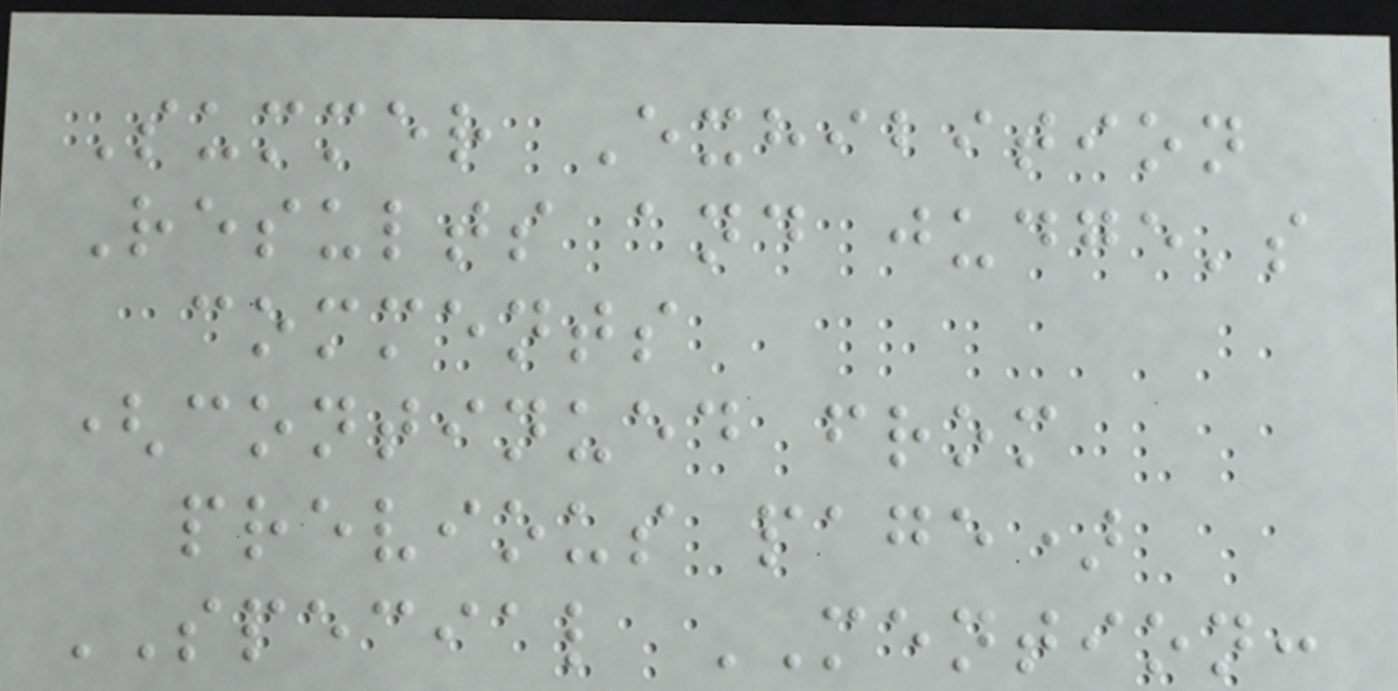Summer Exhibition
Results and judge's
comments
(continued from
previous page)
SPECIAL MENTION:
